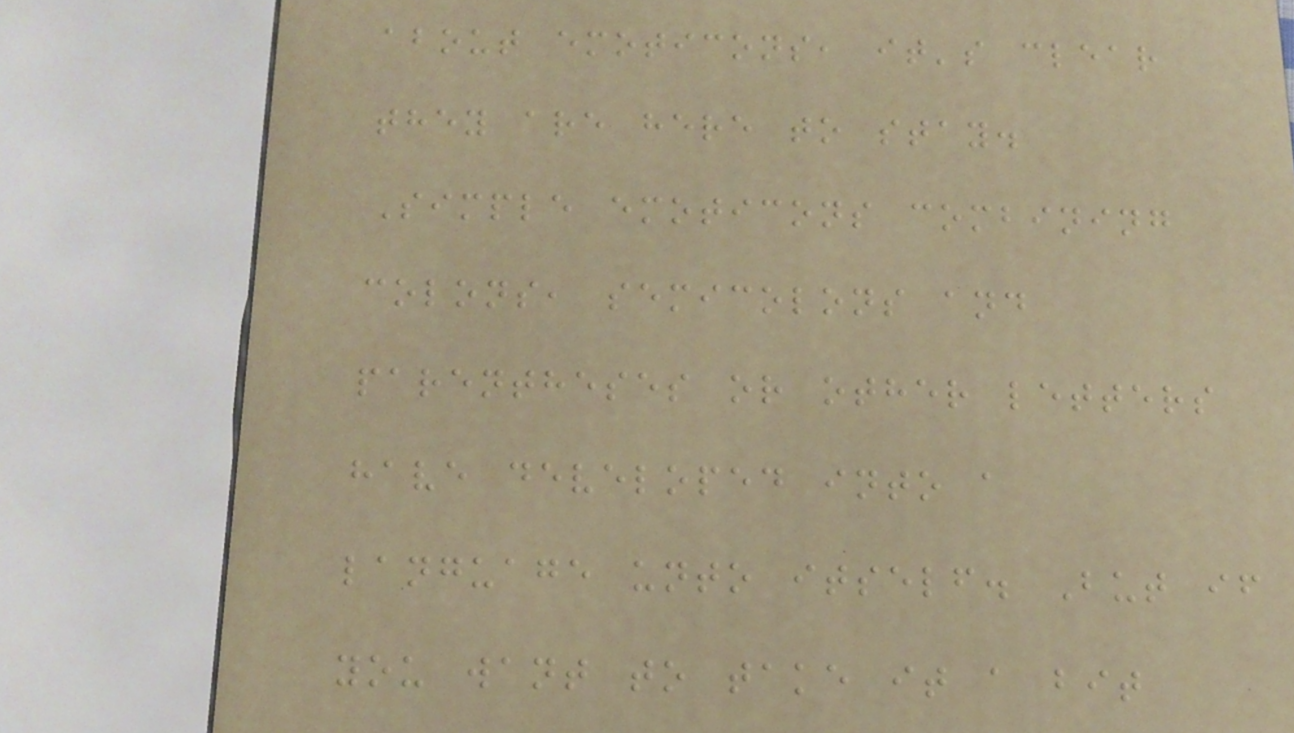about emoticons, it's clear
they are here to stay.
Simple emoticons combining
colons, semicolons and
parentheses or other letters
have developed into a
language unto itself. But if
you want to take it a bit
